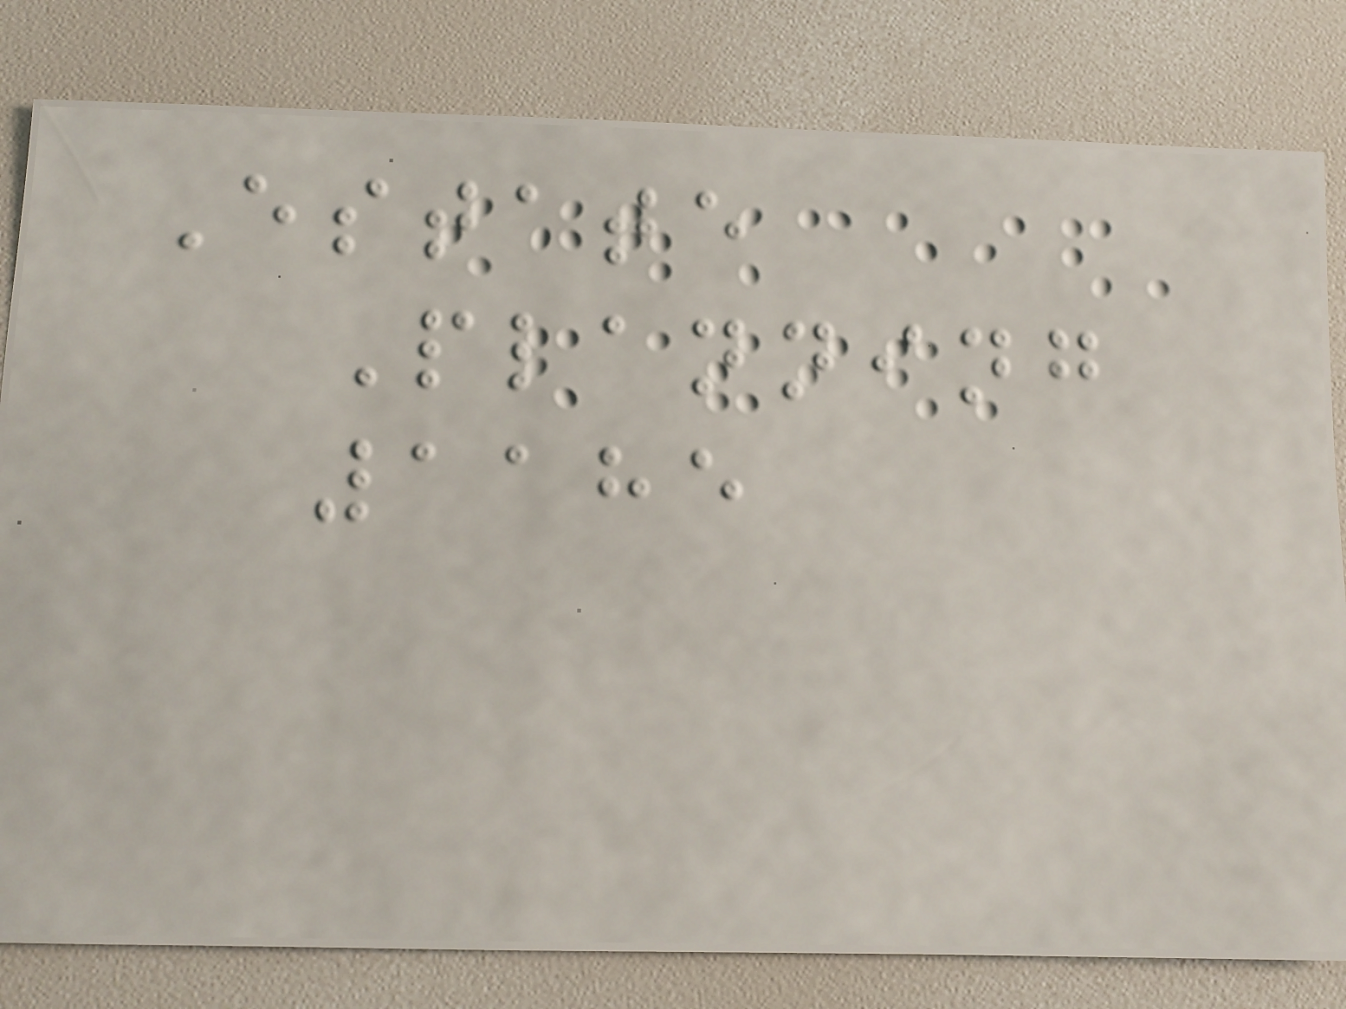Estate
Planning
1185
